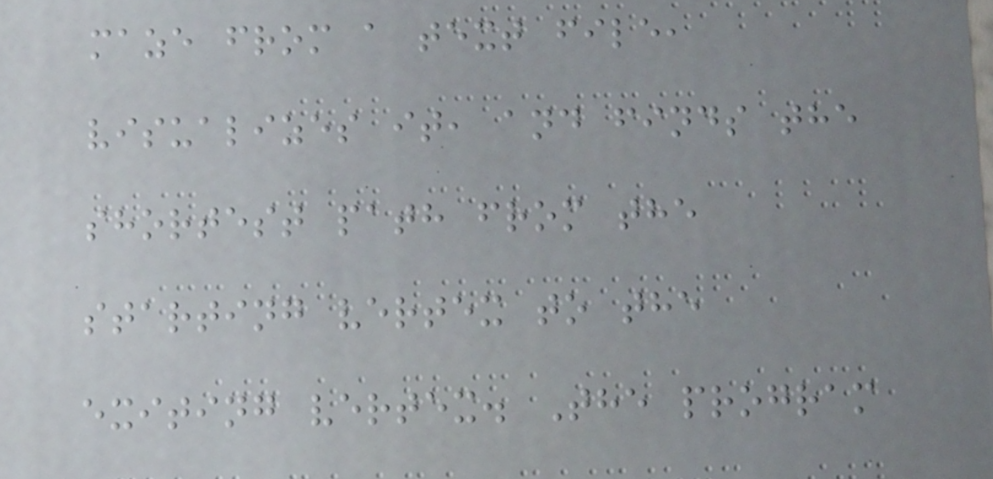maze from a text file,
visualizes it, and finds the
shortest path from the
starting vertex to the
exiting vertex. The program
